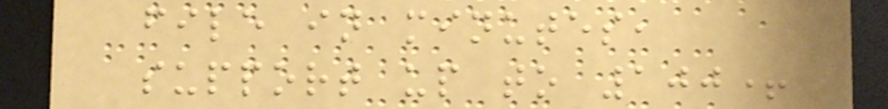file in minutes,
support up to 100+
